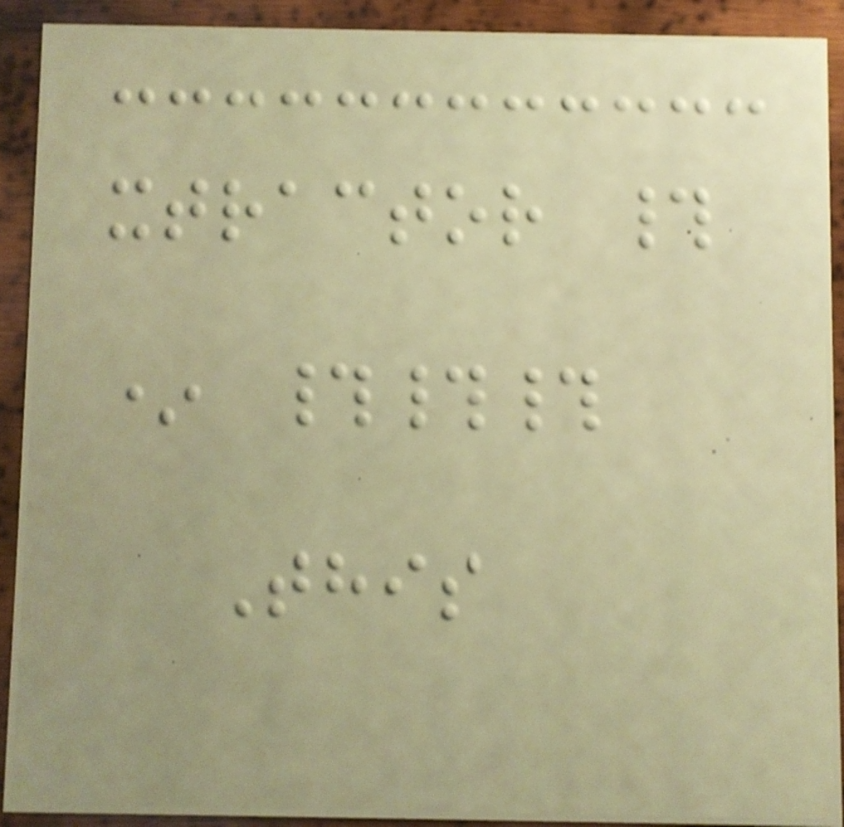xtractor #
* ###
This
